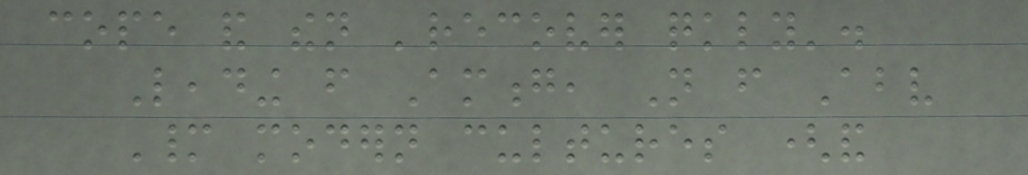cope and then 'recover quickly'.
Leading from Among, Not from Above
Many modern cultures (and
